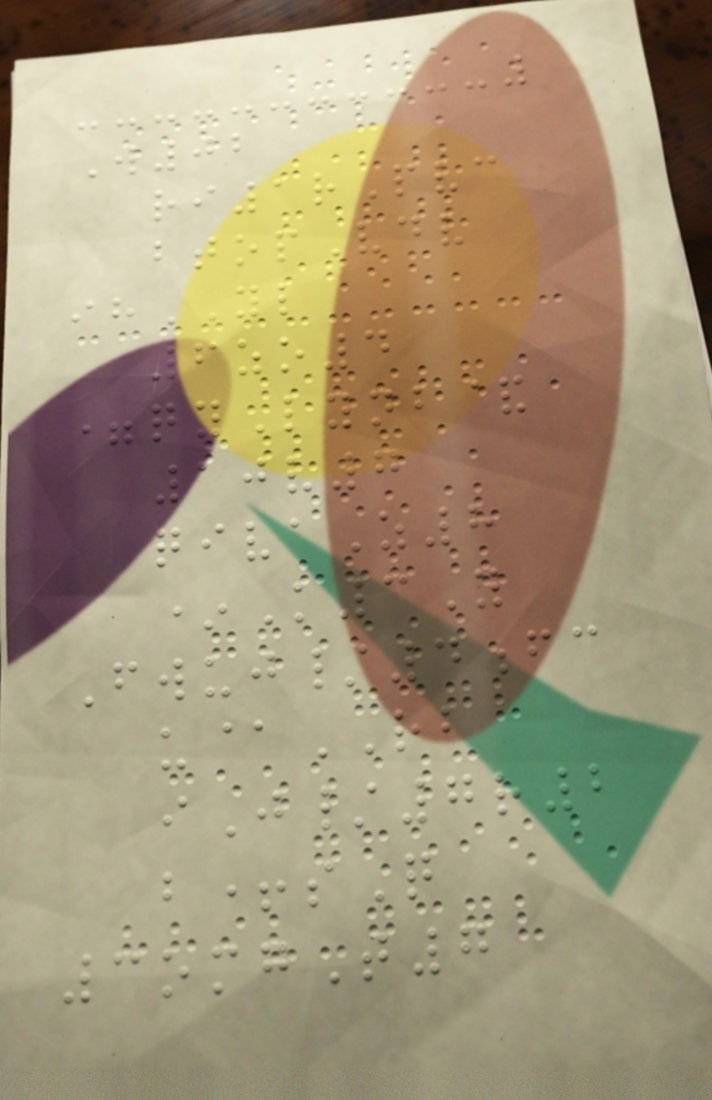W02
ri1rPvc
btopVdv
ihYL
6zo4
=qyLynb&
10v7
qivaZ8
*K3Y
Fwuj/4fc
u@RB
iJ/7r2
b+sQ
3omgT7
